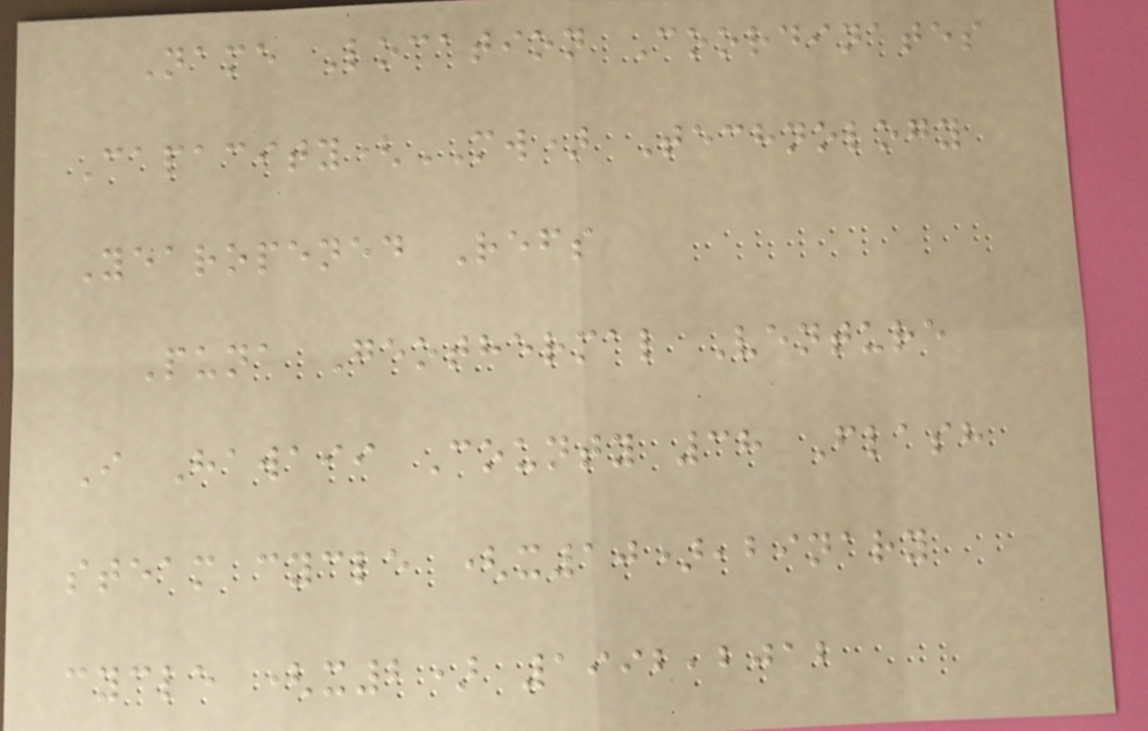Name Location Coordinates
Capacity(MW) Technology
Yearopened Refs
Puna Geothermal Venture
I Hawaii County 38 Flash
steam cycle (x10),binary
cycle (x2) 1992,2012
